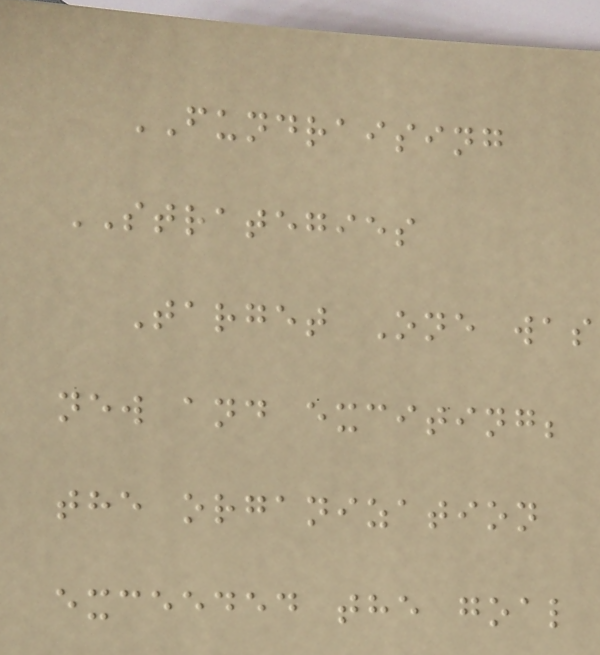FUNDRAISING
STRATEGIES
Target One was
new and exciting;
the organization
exceeded the goal
